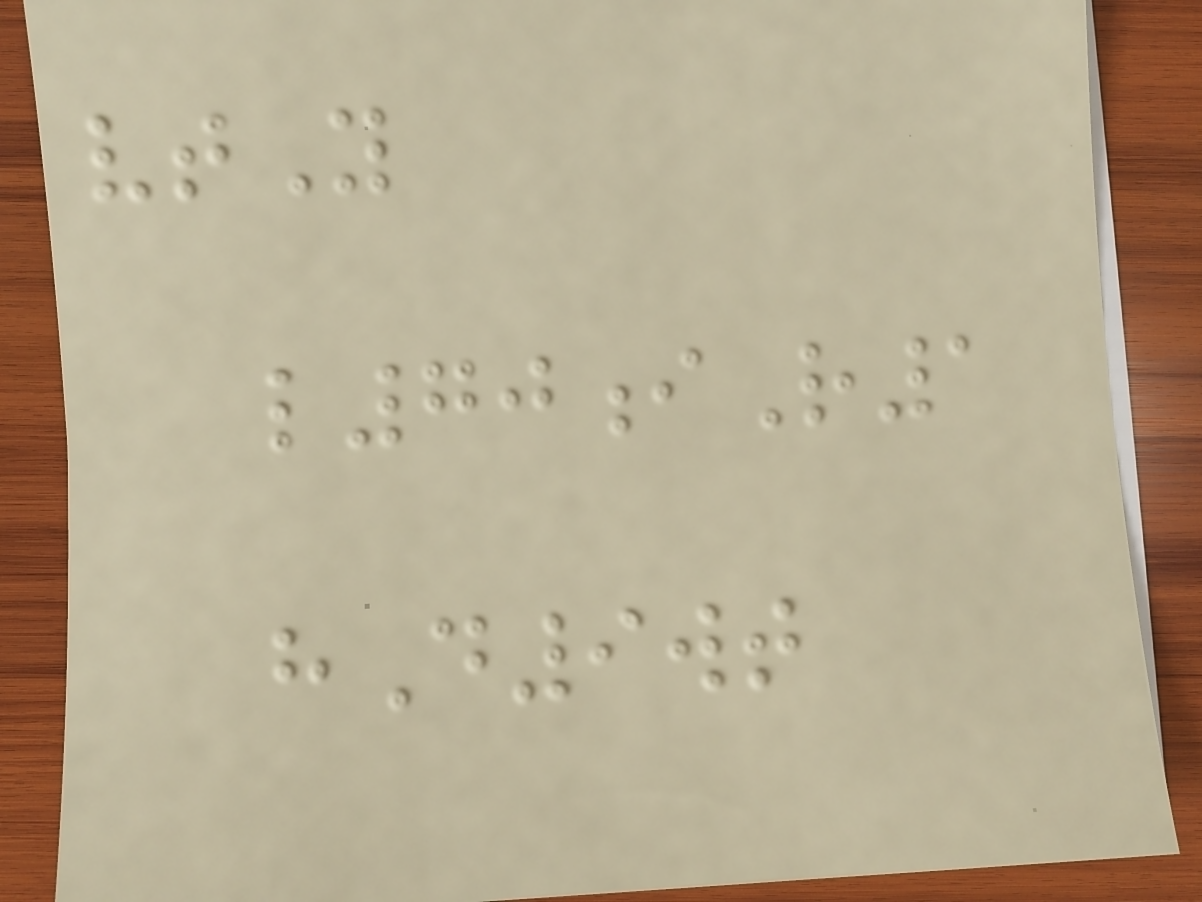vtY
l70iR1
hD9wt
